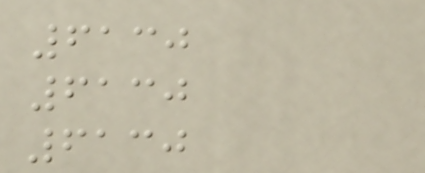6130
6130
6130
